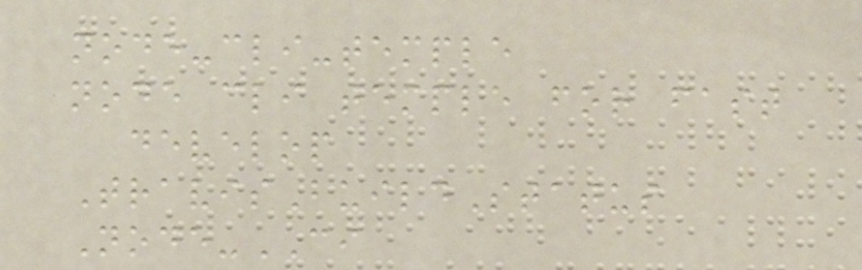node-cli-temple
node cli temple for fast
develop
TravisBuildStatus
Node-CI
